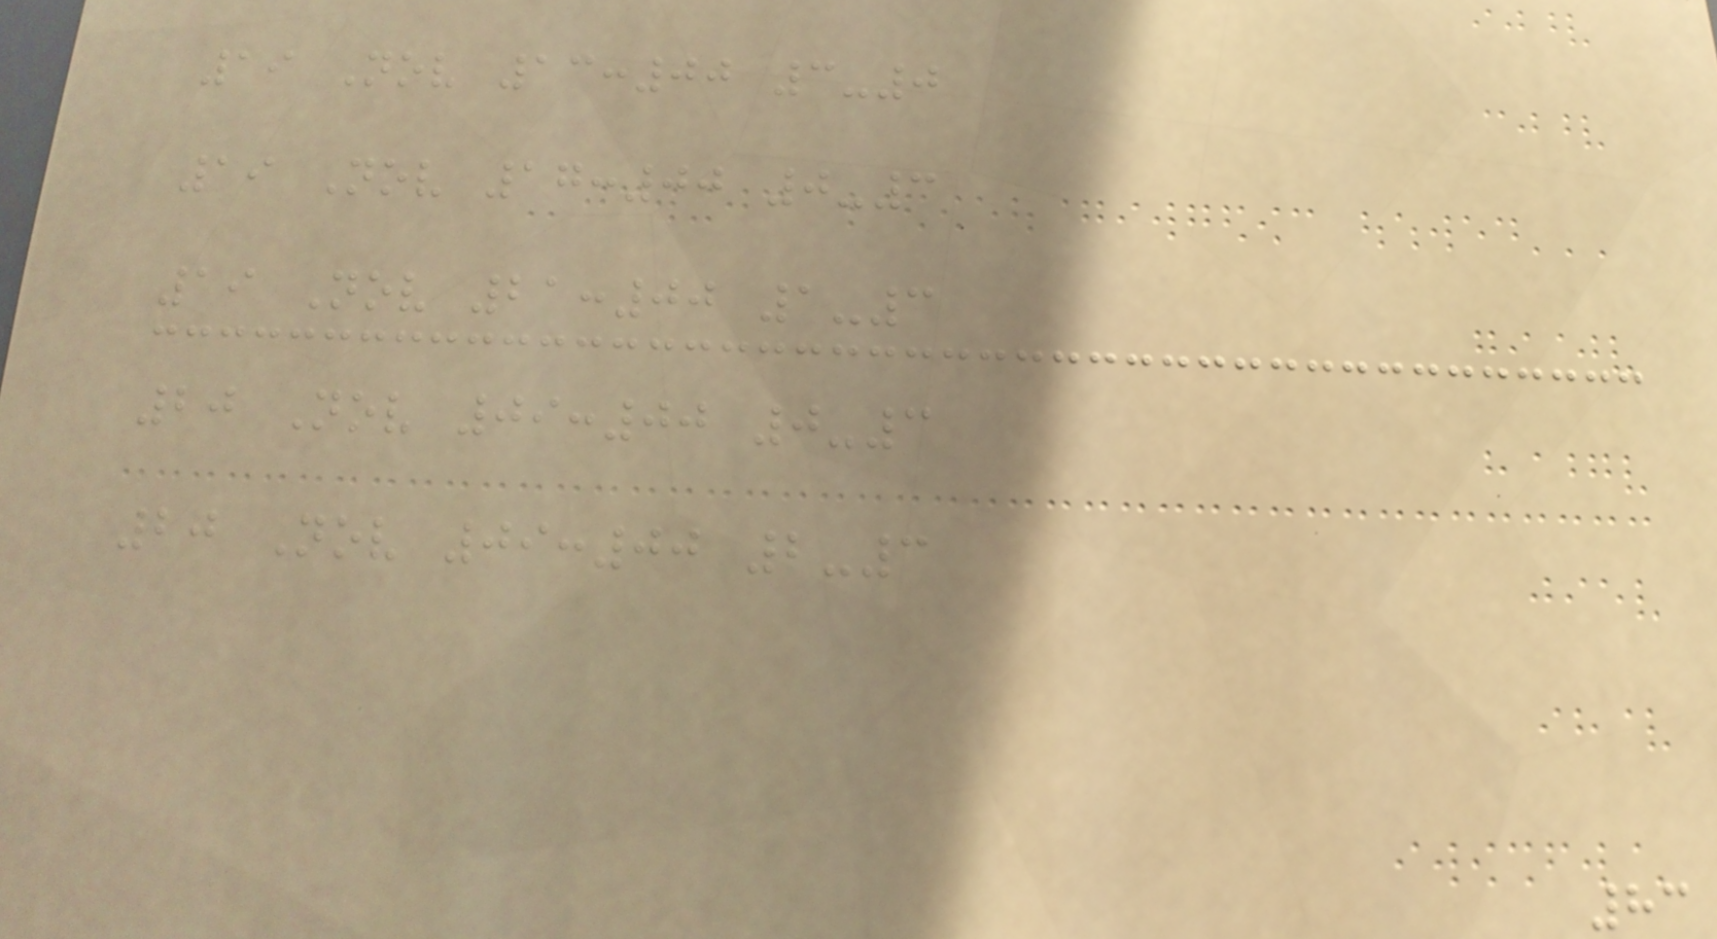19 Nov 13:00 3-0
19 Nov 17:00 0-3
19 Nov 21:00 1-3
20 Nov 09:00 0-3
20 Nov 09:00 2-3
83
